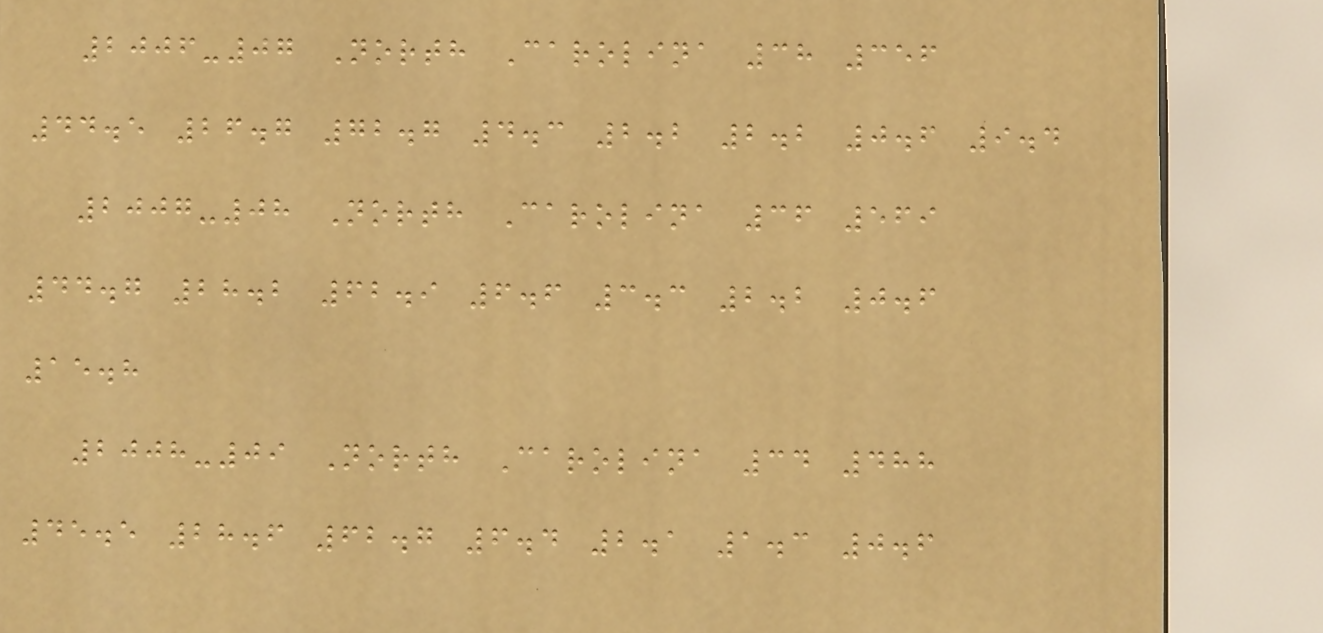2006-07 North Carolina 38 356
44.5 26.7 72.7 4.3 2.2 2.2 0.6 9.4
2007-08 North Carolina 36 569
44.7 28.2 62.9 6.6 3.3 2.2 0.6
15.8
2008-09 North Carolina 34 488
45.5 28.6 62.7 6.4 2.1 1.3 0.6
